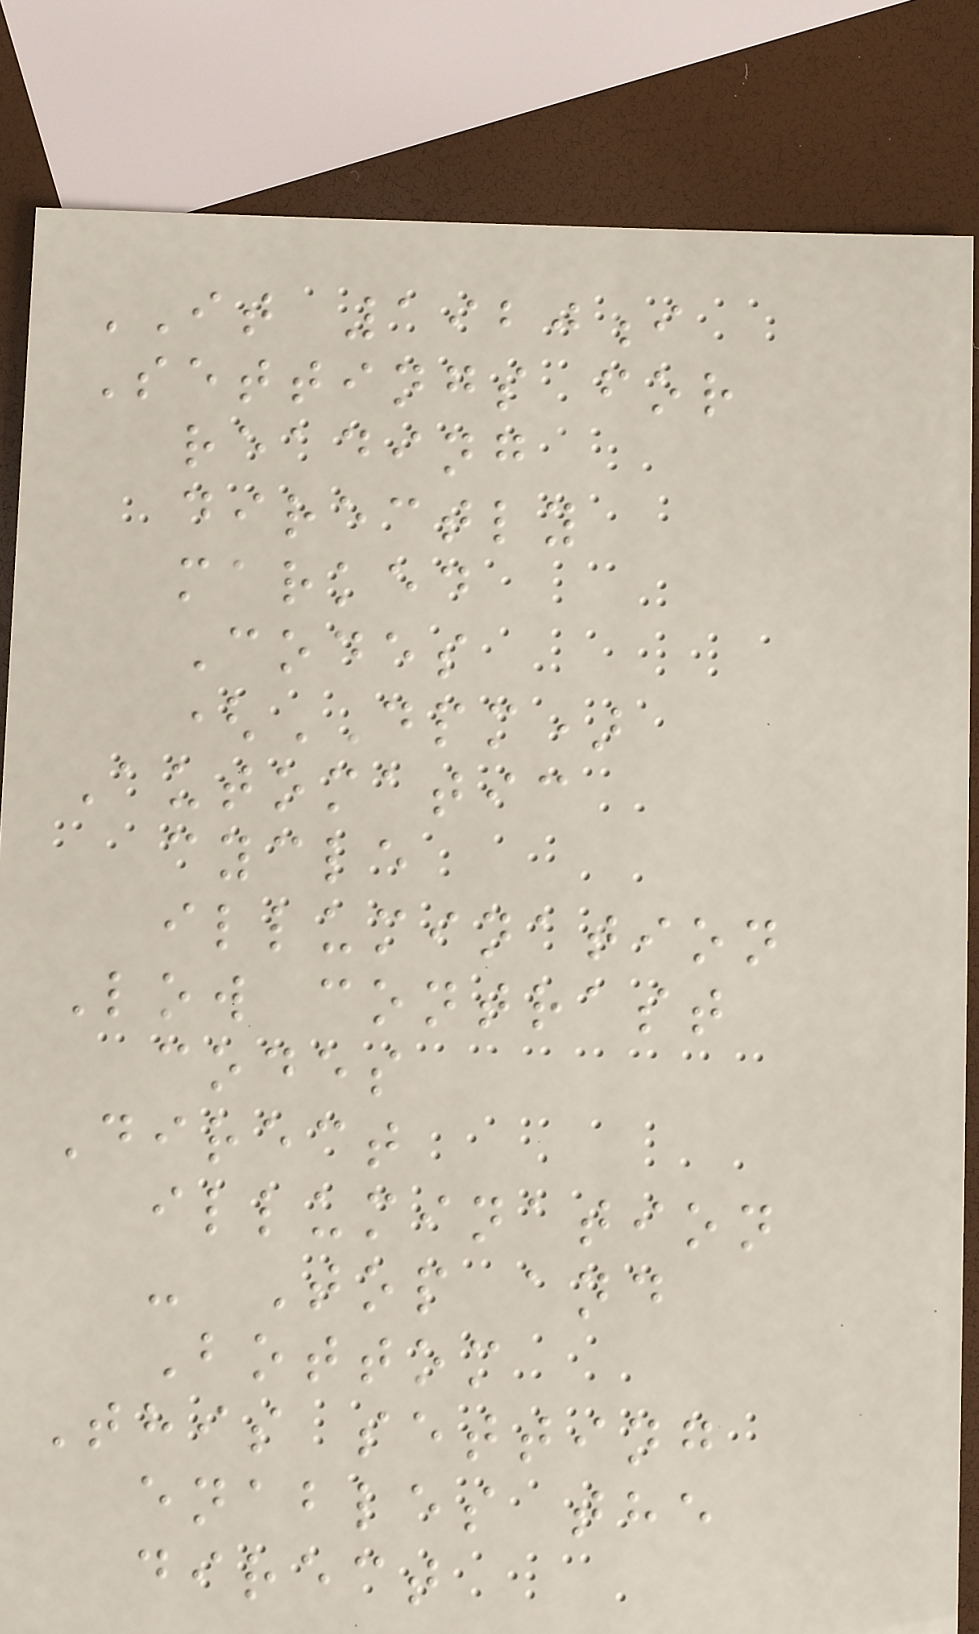IT 1920i
Settings for
reading
directly
marked
Codes
(DPM)
Automatic
cycle
illumination
Low contrast
codes
Direct
illumination
- Top and
Bottom
This setting
enables the
direct
